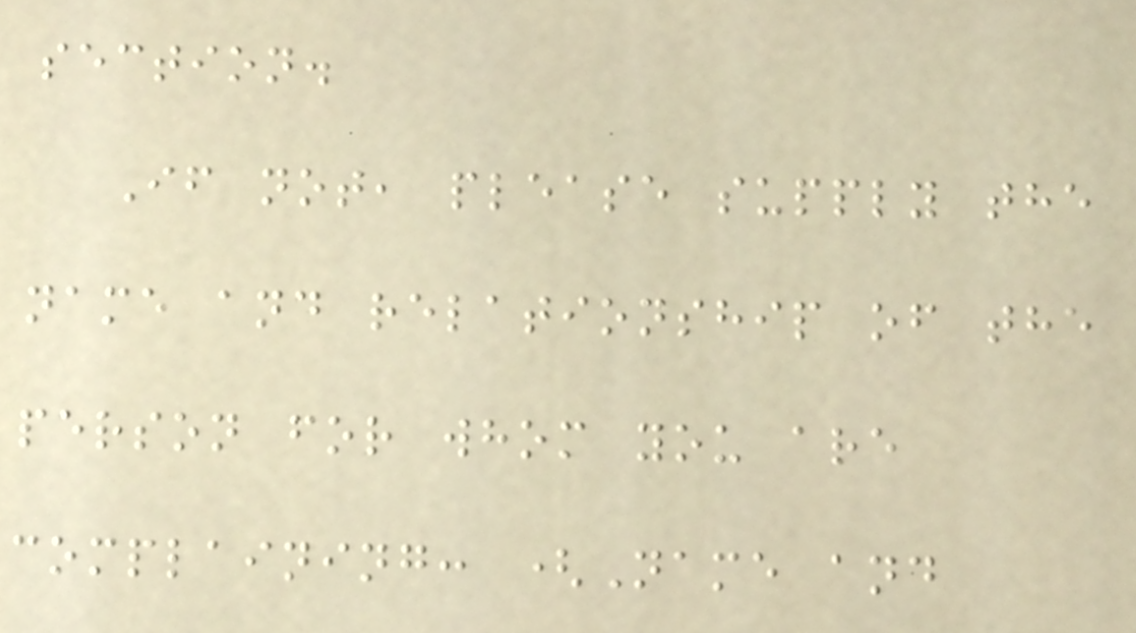section.
If not, please supply the
name and relationship of the
person for whom you are
complaining: (Name and
